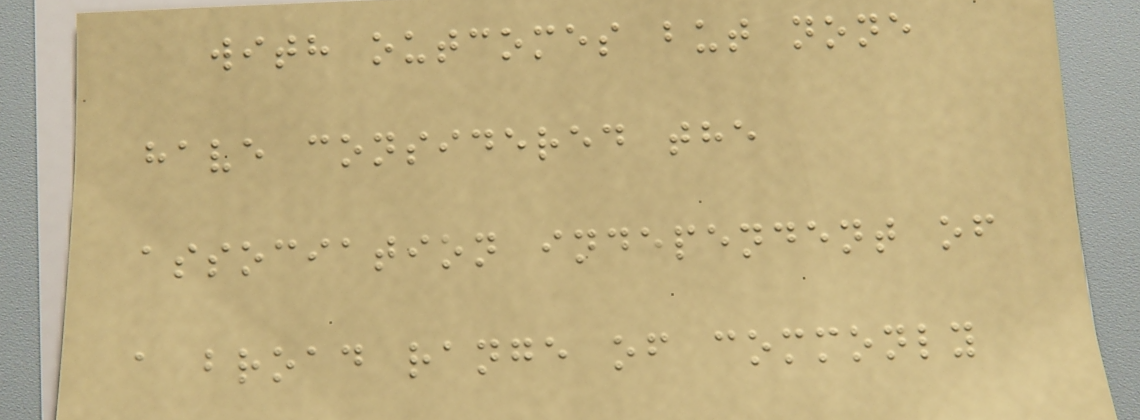with outcomes but none
have considered the
association independent of
a broad range of commonly
